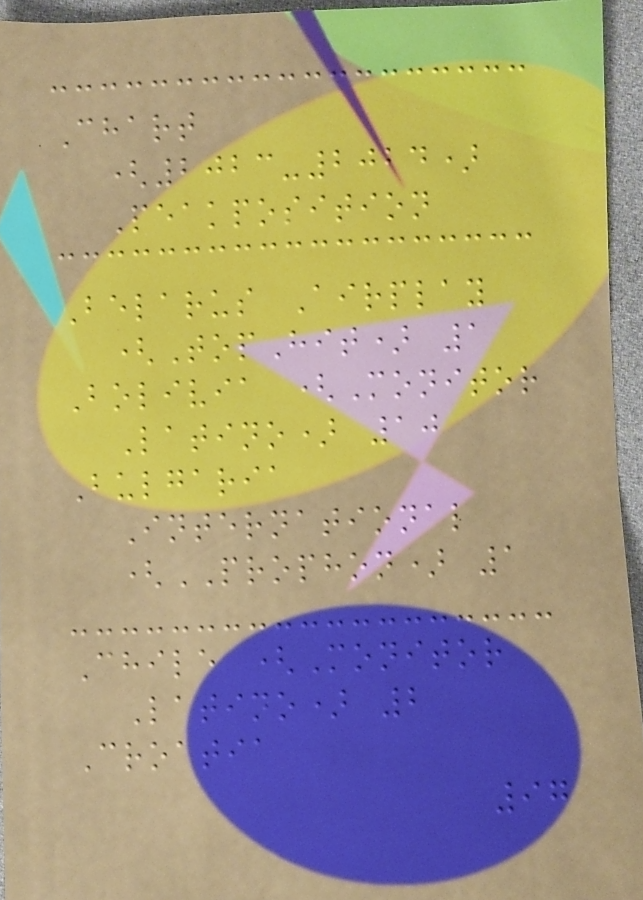Chart
(2023-2024)
Peakposition
Belarus Airplay
(TopHit) 1
Bolivia (Monitor
Latino) 10
Bulgaria
International
(PROPHON) 1
Chile (Monitor
Latino) 2
Croatia
97
